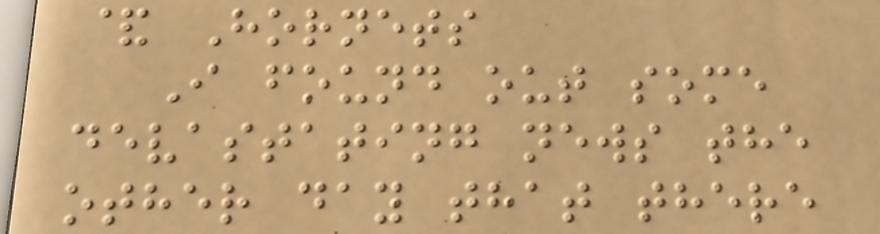& Hornets
I found out some
devastating news the
other day that there
